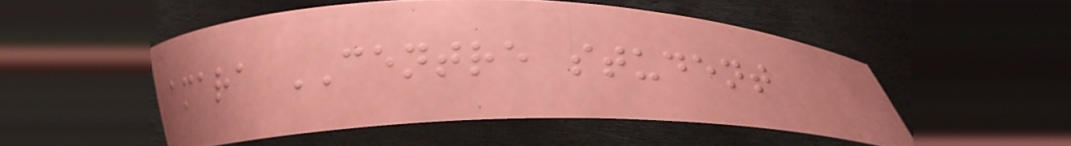amara CENTRE student
